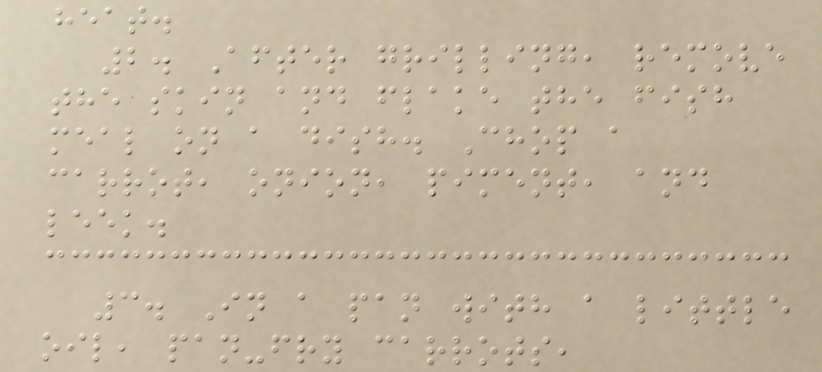heat.
2. After grilling, remove
the skin and flake the fish
meal on a dish. Chop a
carrot, onion, piment, and
leek.
3. In a pan with a little
oil, pan-fry carrots,
